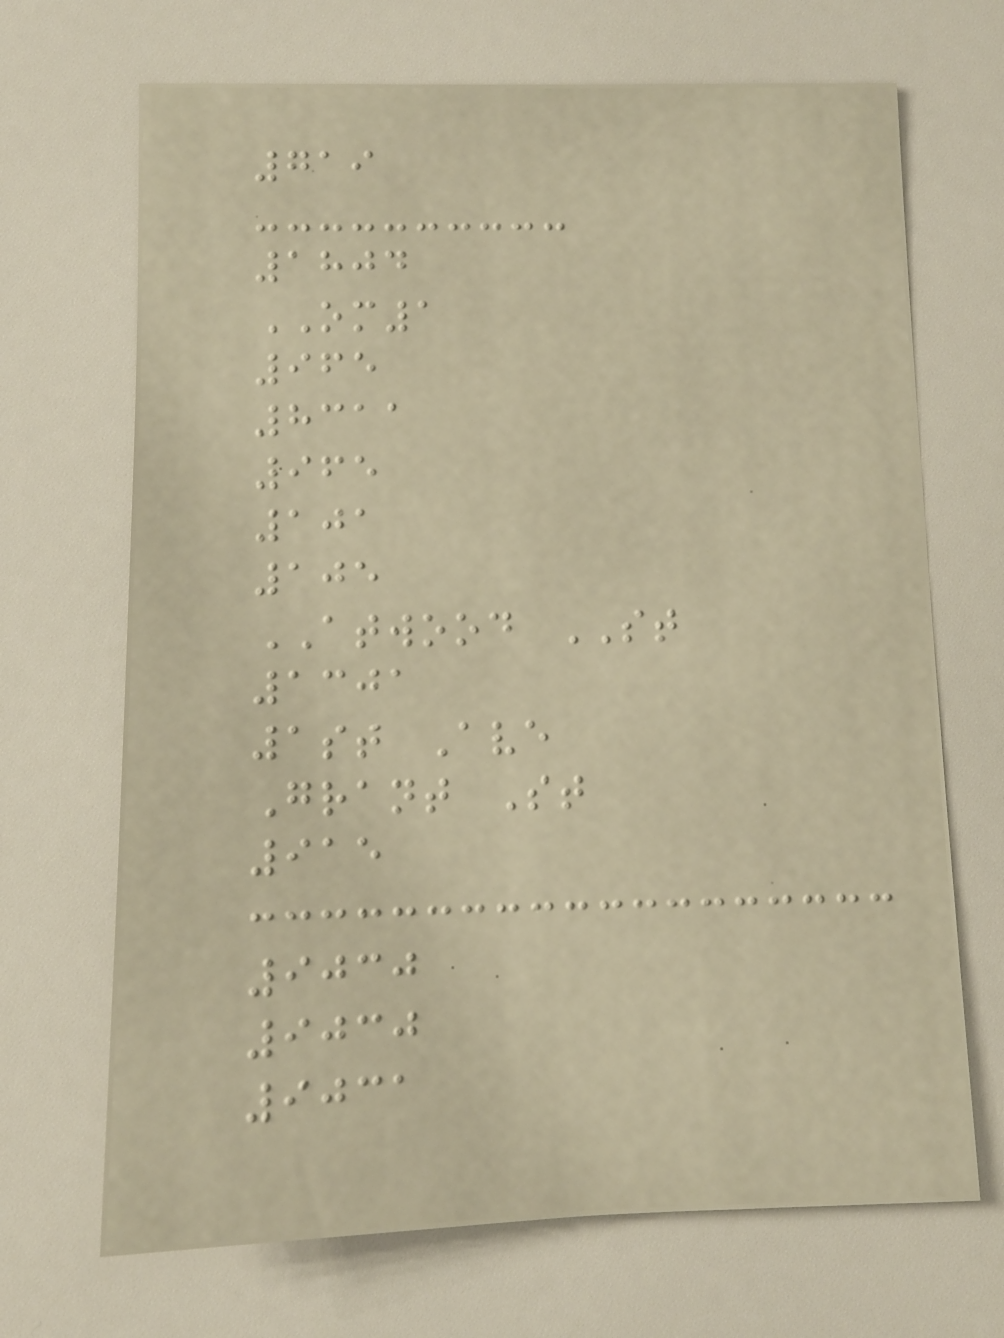719
1804
OM1
965
8311
965
101
105
ATWOOD ST
1301
1st Ave
Grant St
915
9030
9030
9031
